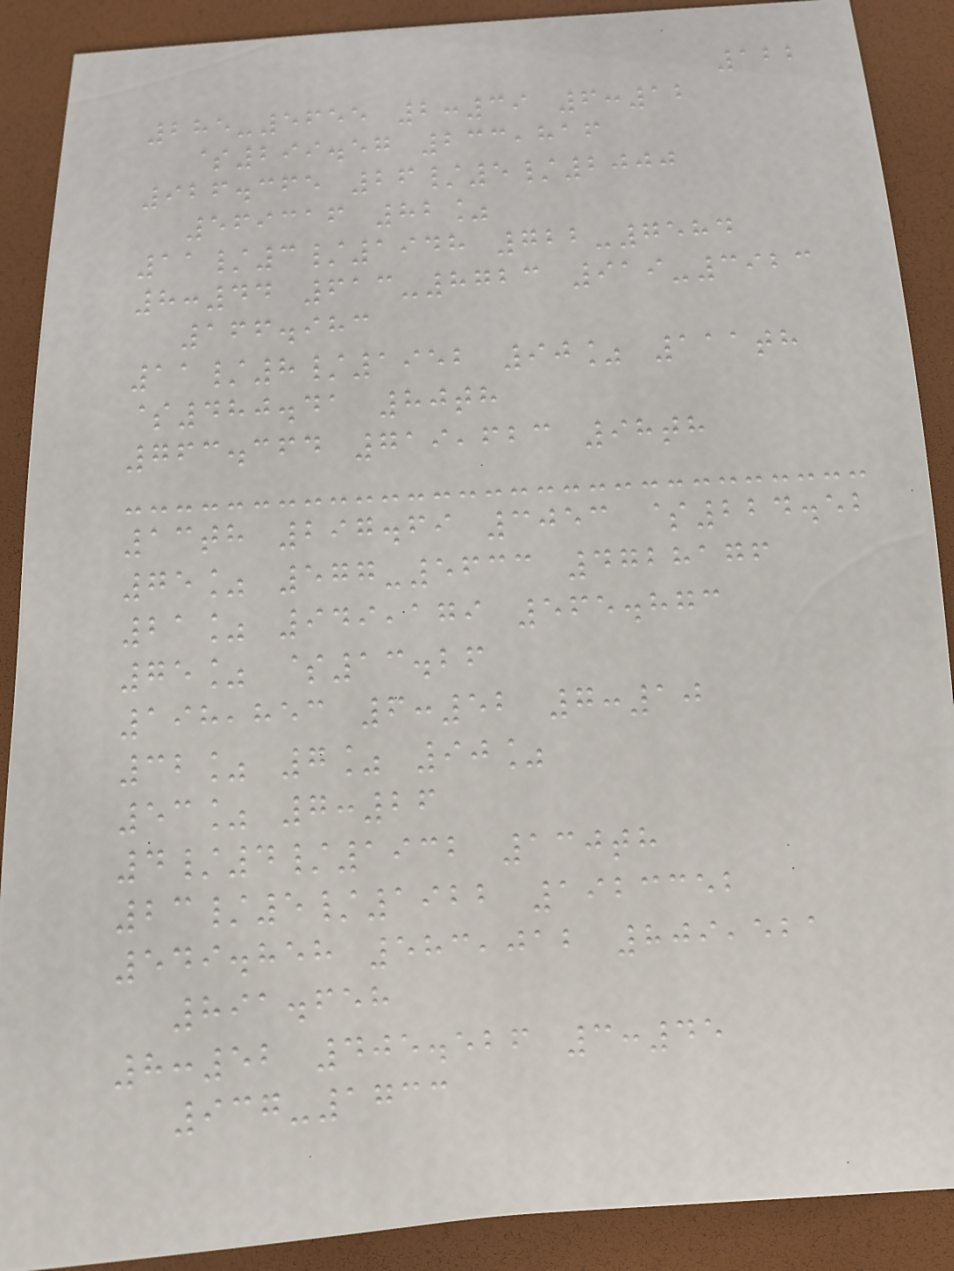122
285-5655 2:39 6:12
$299.57 233,816
926.365 26/5/2000
569316 82%
11/3/1948 722-7584
8:44 613-8723 919-3923
166.983
11/8/1952 90% 111th
$480.41 80th
763.364 719,623 98th
13th 297.69 3053 $224.52
75% 577-5633 4728176
21% 949,179 565.873
75% $13.26
198,853 6:52 7:10
32% 7% 90%
53% 7:26
4/4/1932 130th
23/5/1922 1923352
549.858 583,012 809,521
891.658
8:52 405.526 3:45
937-1733
